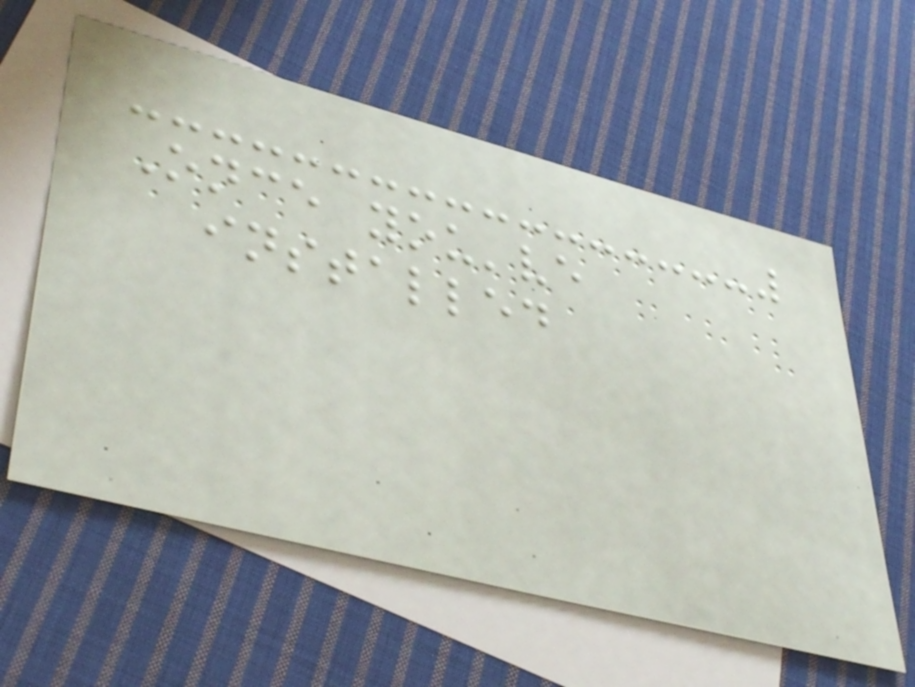Once you've
installed
